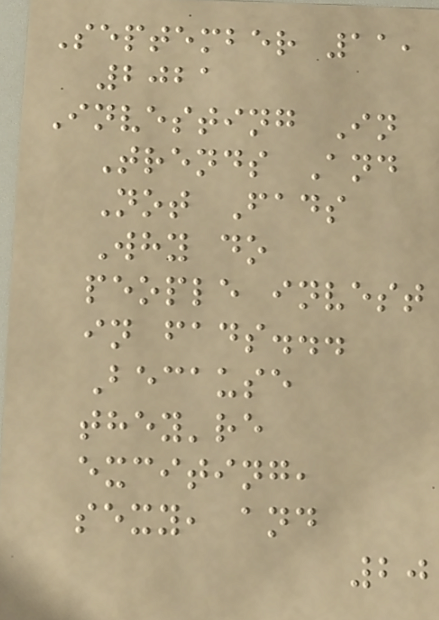September 11,
2021
Investing In
Trends And
Not Fads
Why do
people invest
in fads...
Because
they're
exciting,
sexy, and
20
